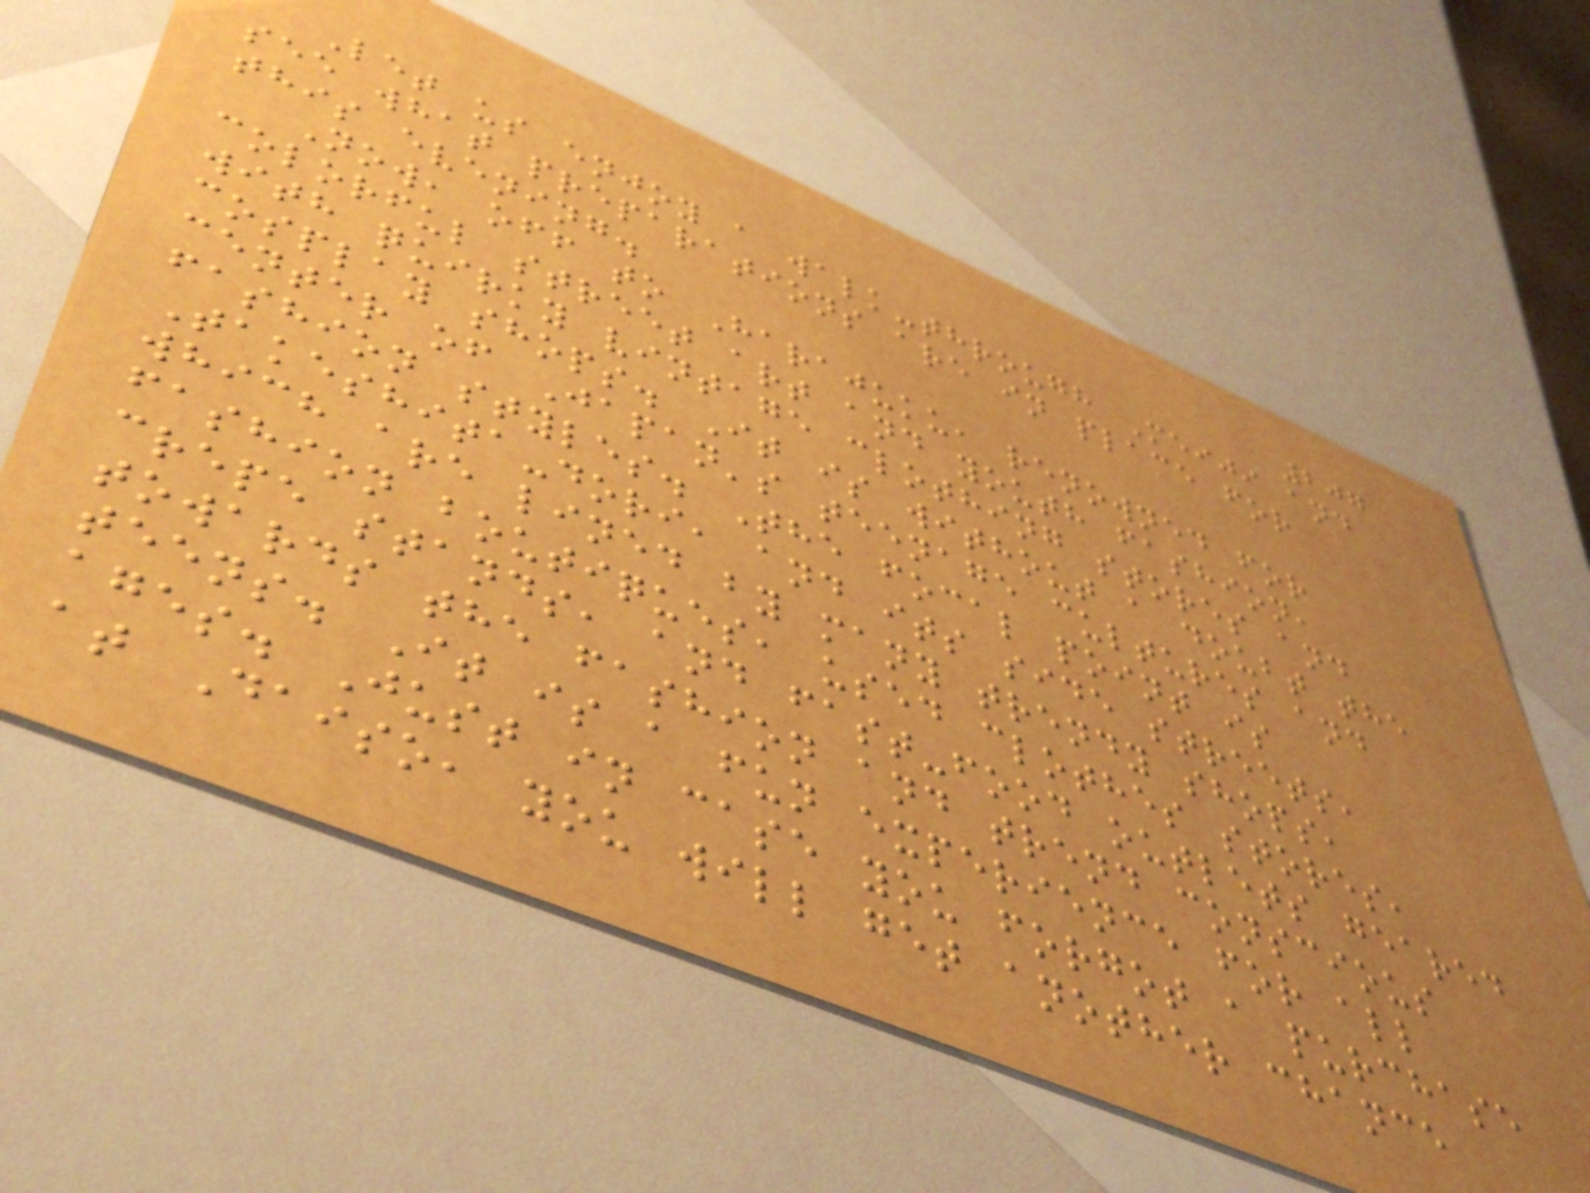207
Let us enjoy a walk-through Meiji and
see what preparations are in place for
this evening.
Now, off to Harajuku, renowned for
colorful street art and youth fashion,
with quirky vintage clothing stores and
cosplay shops. It is without a doubt the
center of Japan's teenage cultures and
fashion styles. The focal point is
Takeshita-dori, and its side streets,
which are lined by many trendy shops,
fashion boutiques, used clothes stores,
crepe stands, and fast-food outlets geared
towards the fashion and trend conscious
teens. It is a fun experience for all
ages. Just in case you forgot a purchase
at Daiso, you will get another chance
